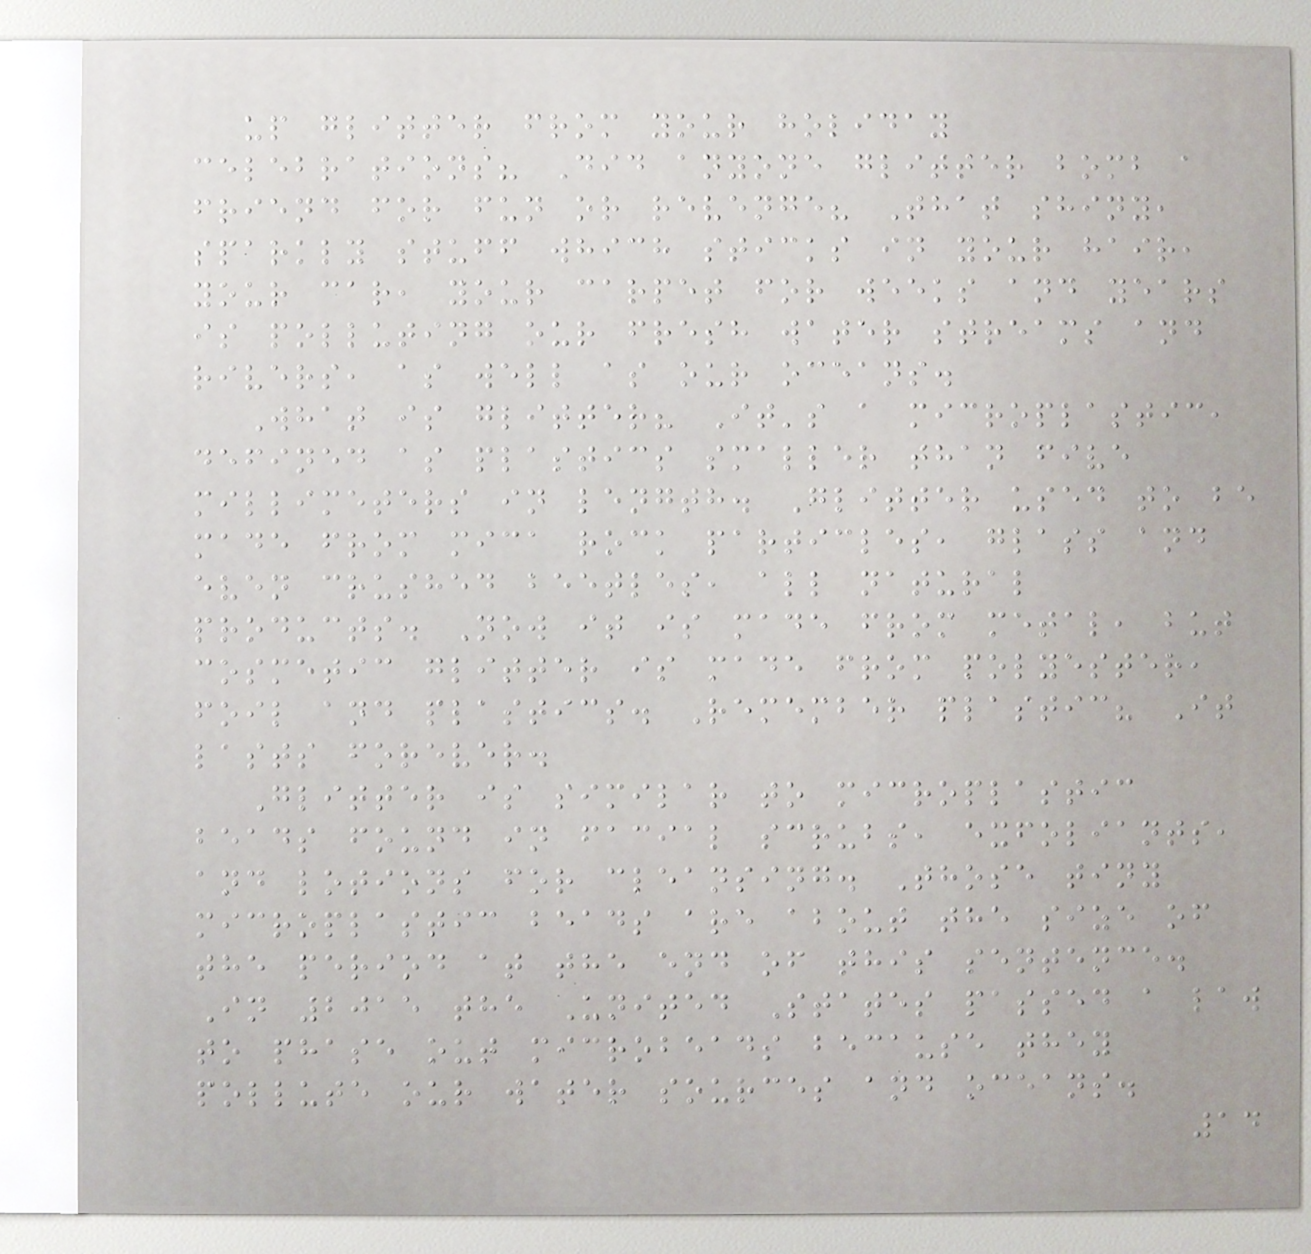up glitter from your holiday
celebrations? Did anyone glitter bomb a
friend for fun or revenge? That shiny,
sparkly stuff which sticks in your hair,
your car, your carpet for weeks and years
is polluting our fresh water streams and
rivers, as well as our oceans.
What is glitter? It's a microplastic,
defined as plastics smaller than five
millimeters in length. Glitter used to be
made from mica rock particles, glass and
even crushed beetles, all natural
products. Now it is made from metal, but
cosmetic glitter is made from polyester,
foil and plastics. Remember plastic? It
lasts forever.
Glitter is similar to microplastic
beads found in facial scrubs, exfoliants,
and lotions for cleansing. Those tiny
microplastic beads are about the size of
the period at the end of this sentence.
In 2015 the United States passed a law
to phase out microbeads because they
pollute our water sources and oceans.
14
